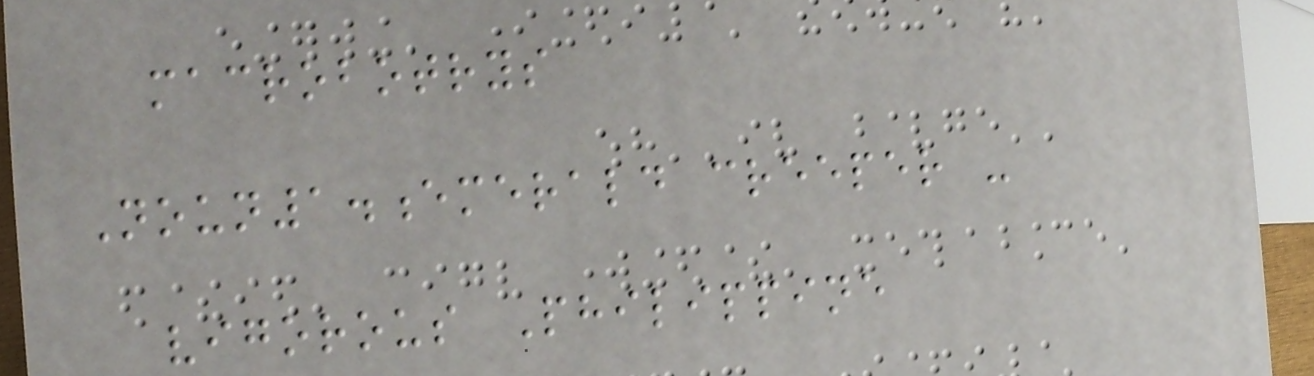macrobotrys
Noun1.emerald creeper -
vigorous Philippine
